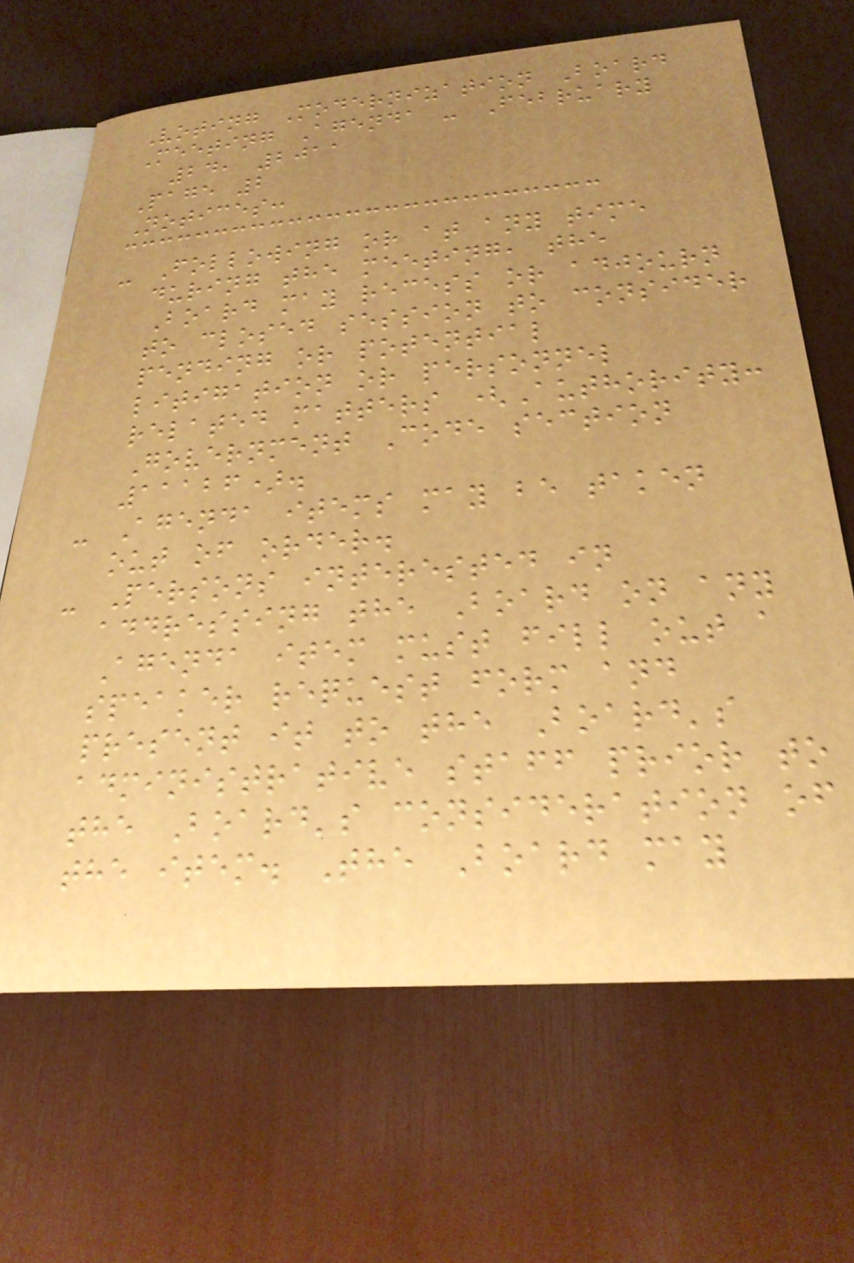Voting Modernization Board
Meeting Agenda - February
24, 2011
Page 2
Notices:
- Following or at any time
during the meeting, the
Board may recess or adjourn
to closed session to consider
pending or potential
litigation or personnel
related matters (Authority:
Government Code section
11126).
- Agenda items may be taken
out of order.
- Persons interested in
addressing the Board on any
Agenda item must fill out a
speaker request form and
present it to the Board's
administrative staff prior to
the Board's consideration of
the item. The Board may
